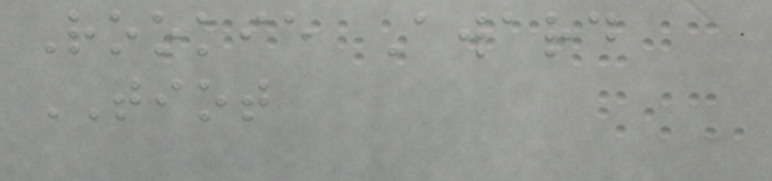Rookie Award
TIOT
